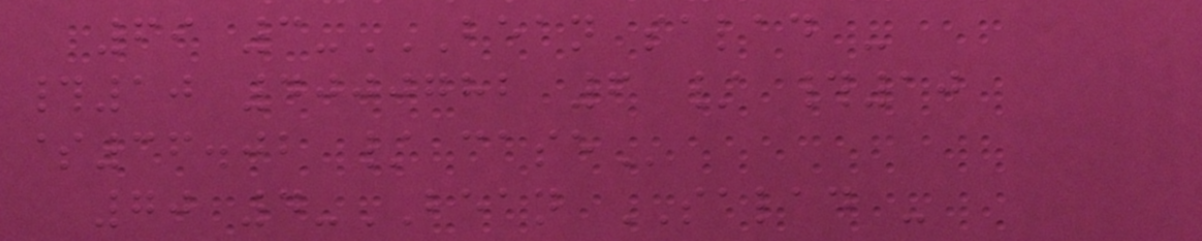69 3-BEAN SALAD -
#10 4000782 6 / #10
$36.02 / CASE
70 4-BEAN SALAD -
